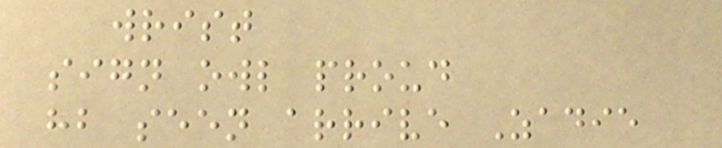wrist
sign owl proud
hb seen arrive Zadie
